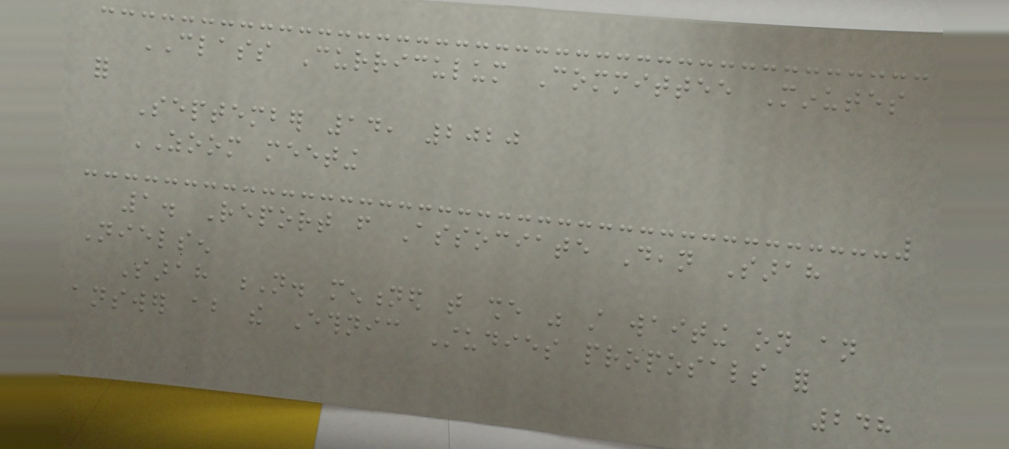CLASS Curriculum Committee Minutes
for
September 14, 2020
ZOOM meeting
1. Report from Associate Dean Sarah
Nielsen
Sarah N. mentioned that she was still waiting on an
answer about the Ethnic Studies proposals for
248
